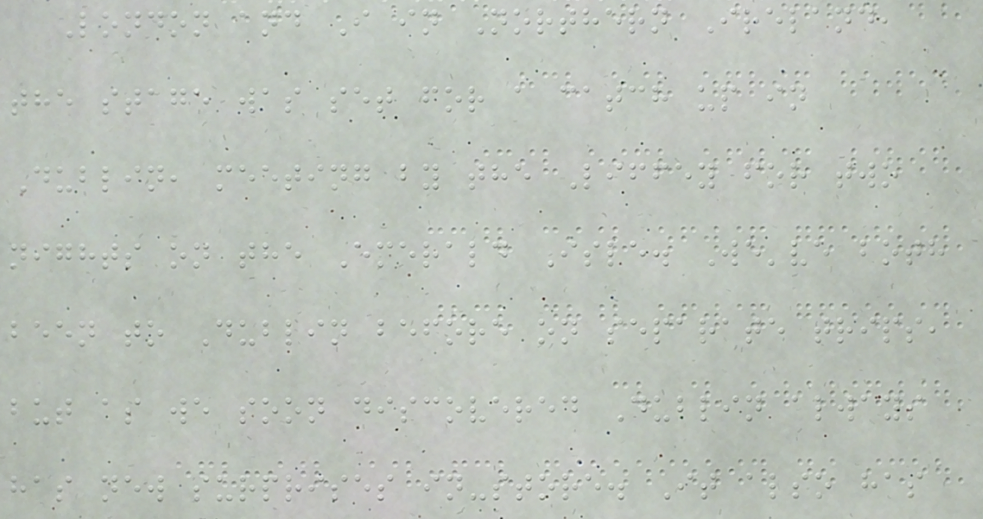London and I in Northern Ireland,
the stage was set for a catch up in
Dublin, meeting by the Liffey for two
nights on the Emerald Isle. We've both
been to Dublin before on separate trips,
but as we soon discovered Dublin always
has new surprises in-store. It also has
